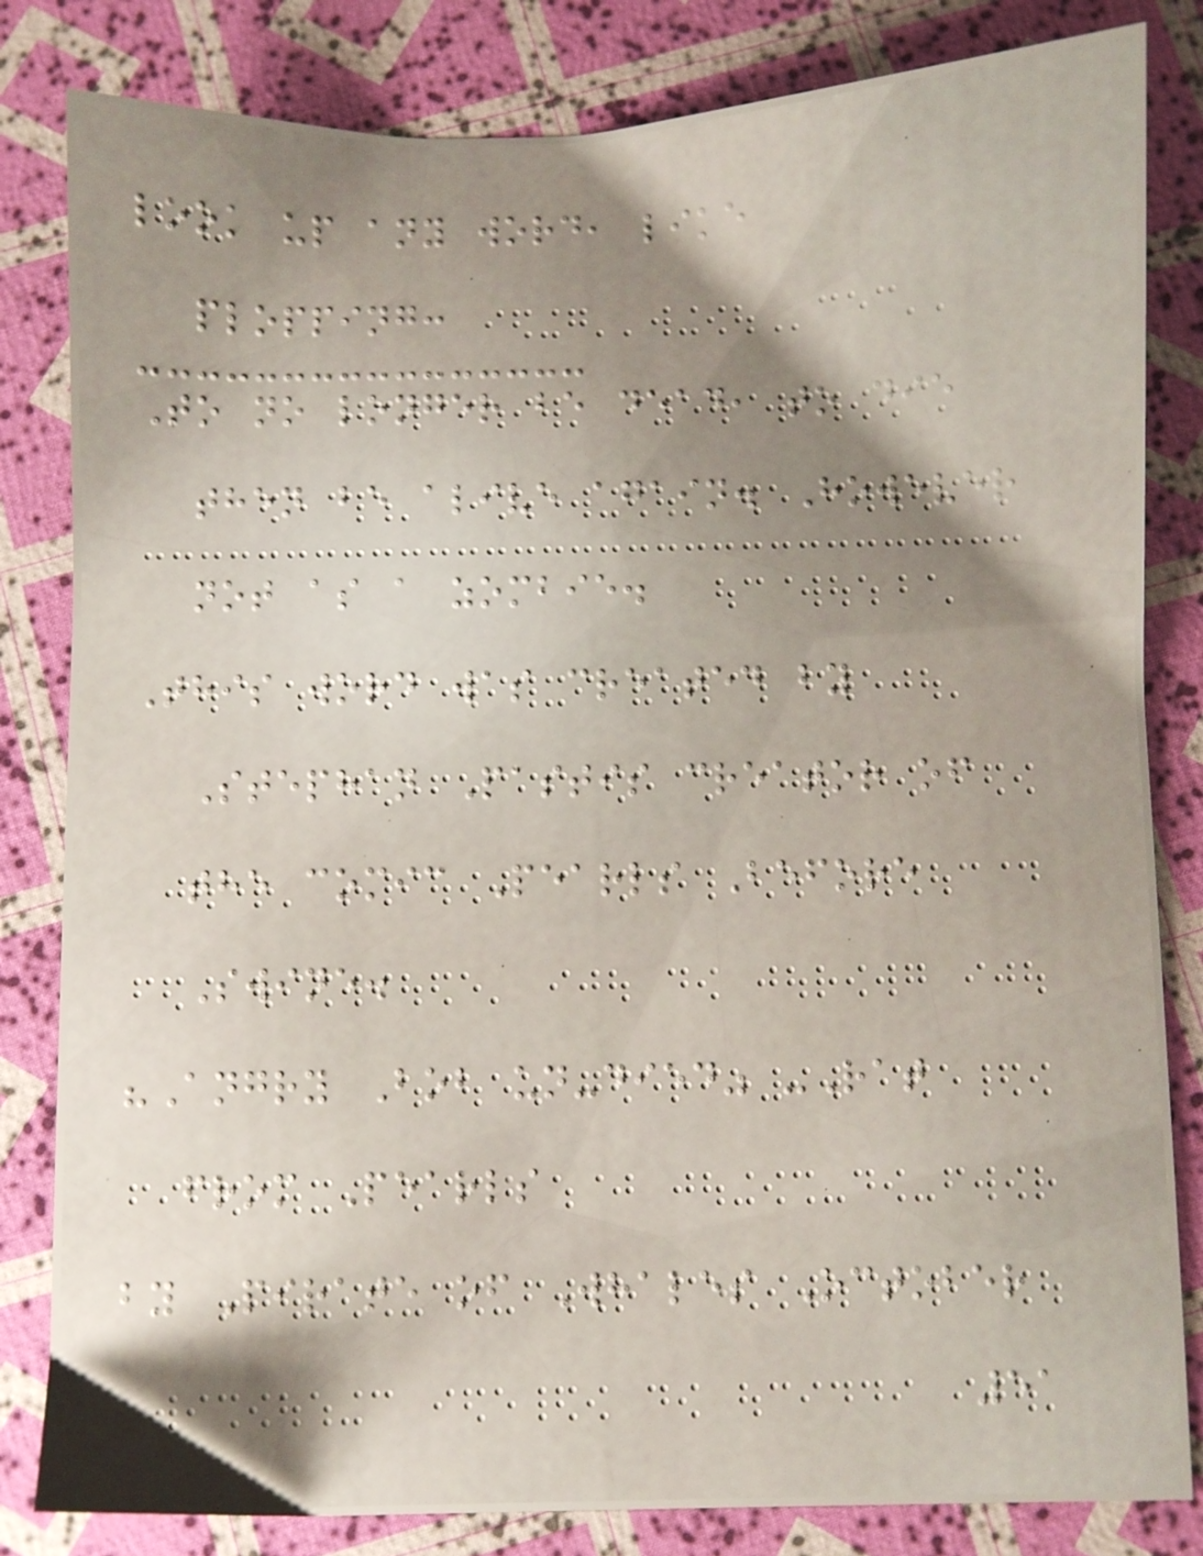look up any word, like
plopping:
To no longer be dead, to die
then be alive again. However
not as a zombie.
This word was created by
Stephan Pastis creator of
the comic Pearls Before
Swine.
"Angry Bob un-died" -Rat
from Pearls
by Pirate of Whales October
51
